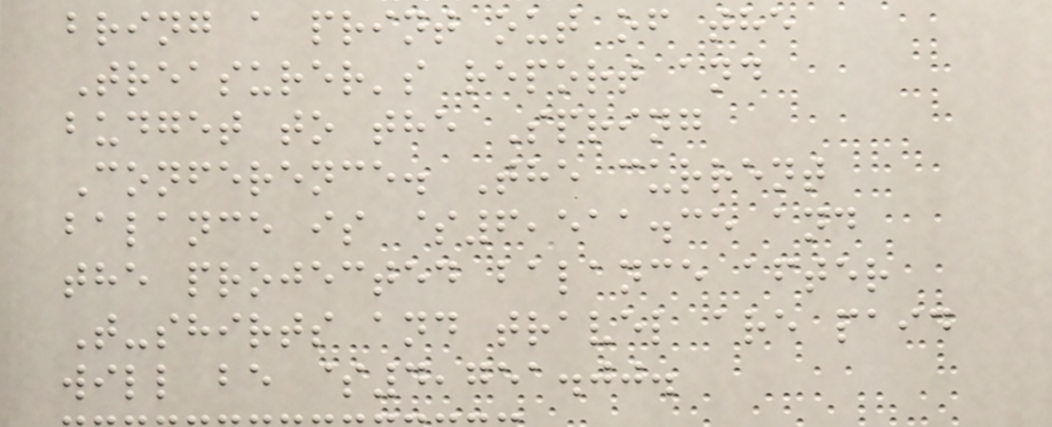bring a print out of the
Treasurer's report and
budget to the Spring
Conference. The current
balance is $6,511.35 and
the projected balance after
T-shirts and travel are paid
will be $4,751.00.
